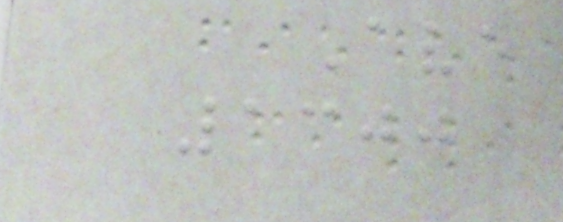Ave
1300
